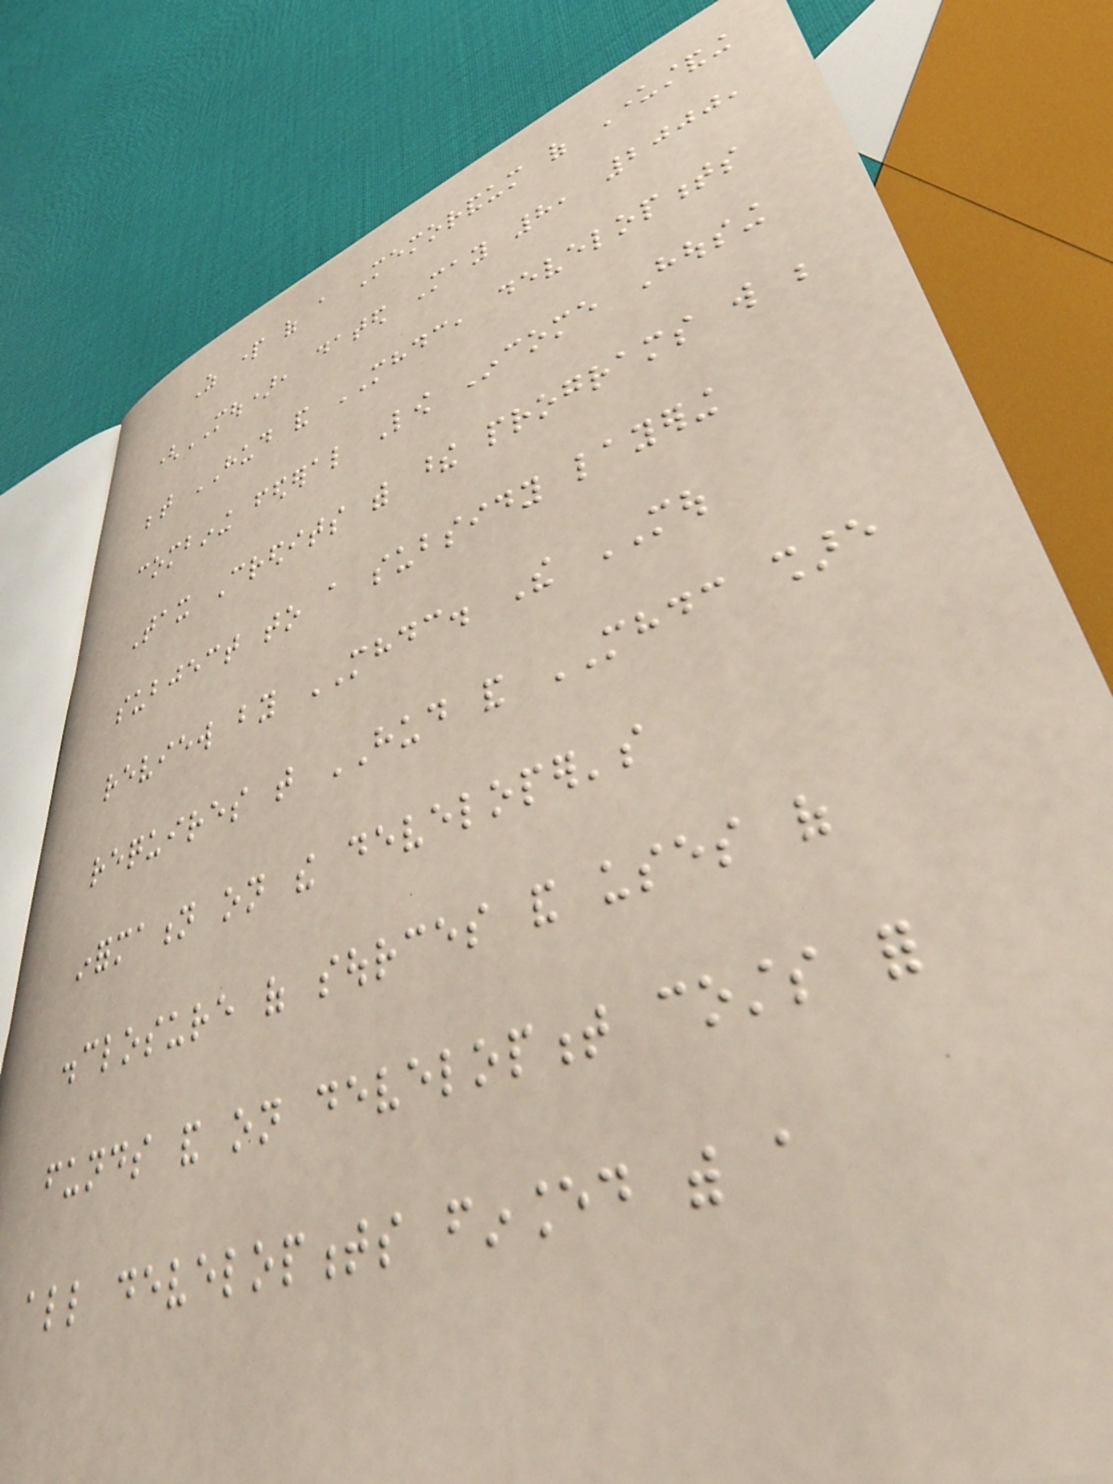As part of a Memorandum of Understanding
(MOU), dated May 8, 2000,
between HUD and MHDC, developments
combining federal Low Income Housing
Tax Credits with these programs will be
subject to a subsidy layering
review by MHDC. The MOU
requires that HUD and MHDC share
information on the developer's
disclosure of sources and uses of
funds and on development costs for
all developments financed with a
